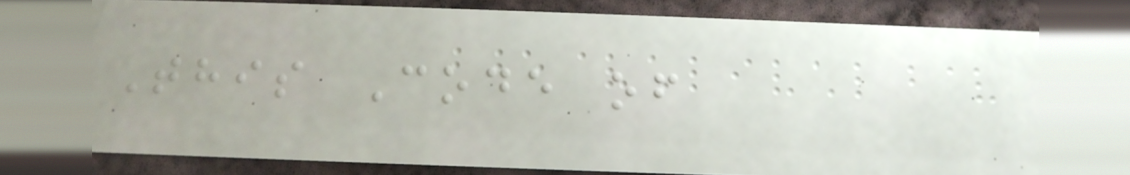This Code of
